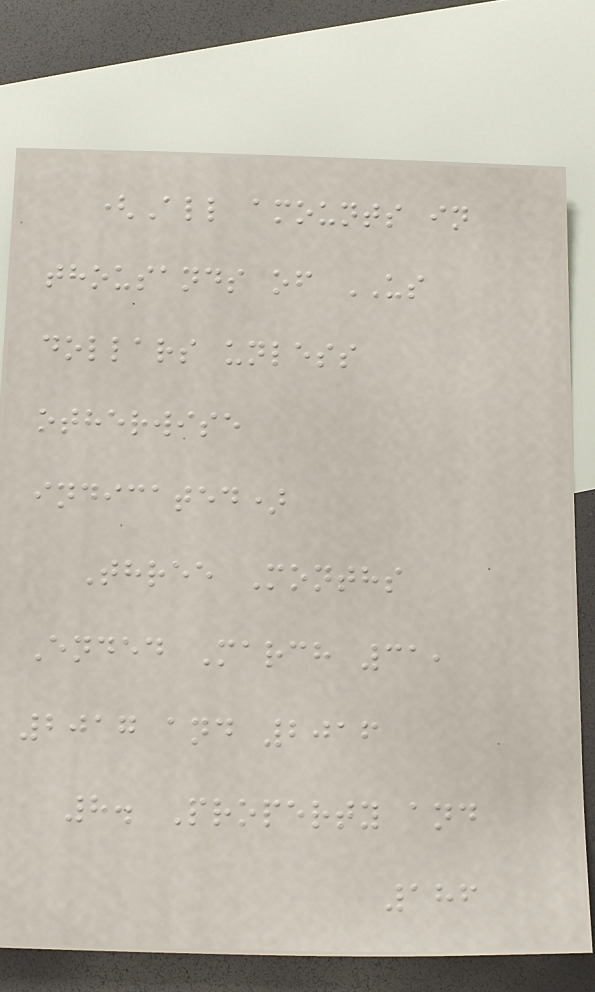(All amounts in
thousands of US
dollars unless
otherwise
indicated)
Three Months
Ended March 31,
2017 and 2016
8. Property and
186
